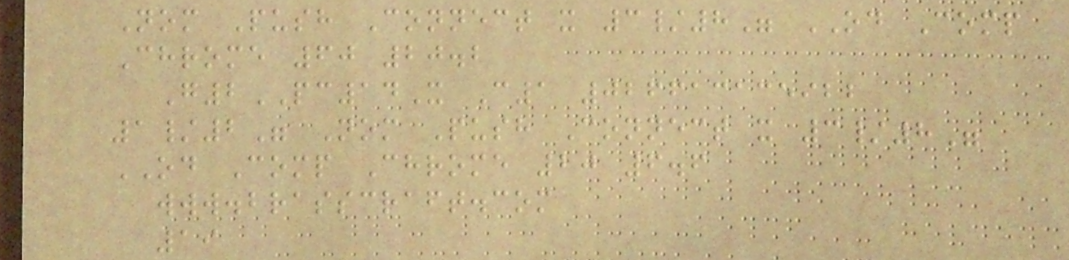Nom Push Connect x 3/8" OD Comp
Chrome 60 20.2
G2PC14X C1 026613135922
1/2" Nom Push Connect x 3/8"
OD Comp Chrome 20 6.6
www.brasscraft.com
19
